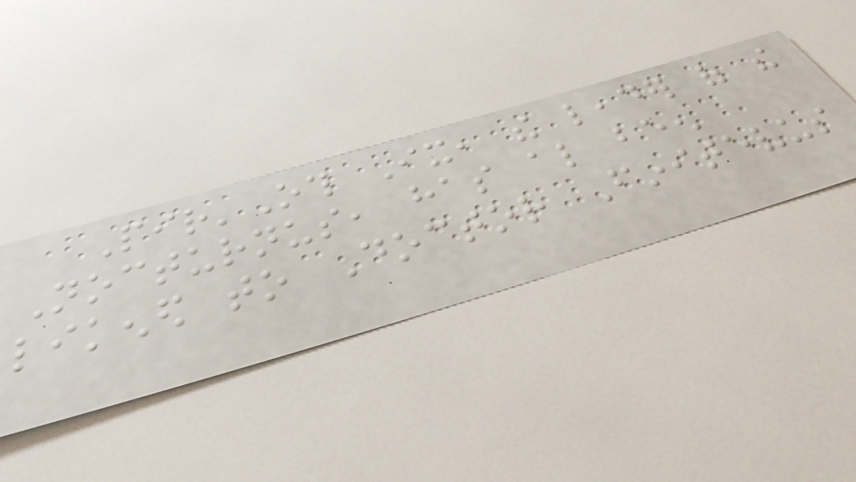Pir'Oth Ix, the leader of the
Nocturnus, has also been
likened to Doctor Finitevus
